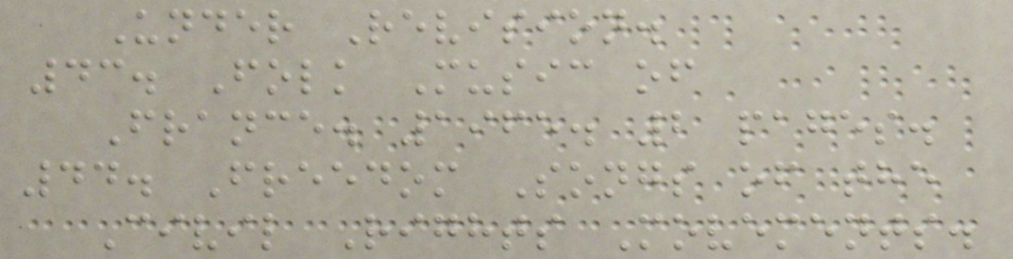Under Revision.
43. Folk Music of
France. 1965. 2 pages.
44. Freedom Songs of the
Civil Rights Movements.
